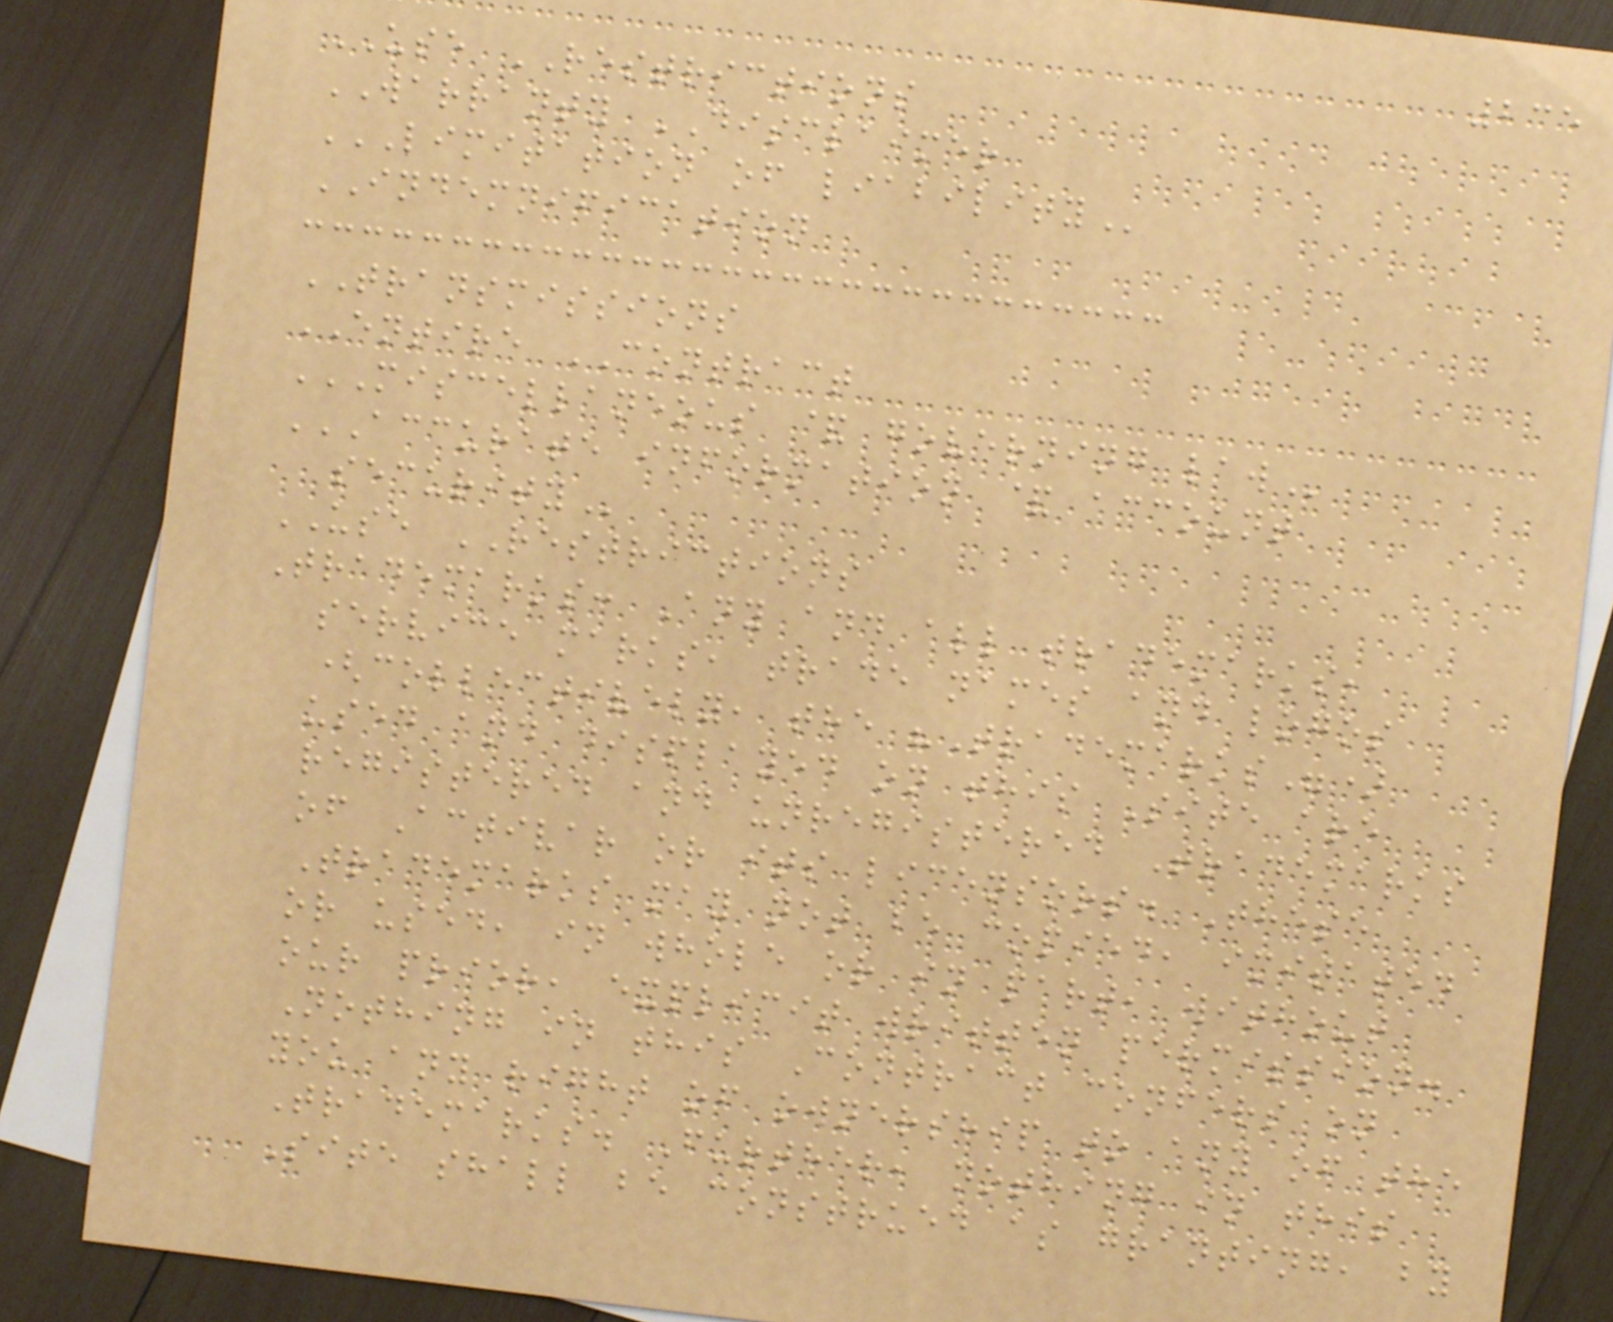235
USE RESTRICTIONS
WARRANTY DISCLAIMER
LIMITATION OF LIABILITY
INDEMNIFICATION
TRANSMISSIONS
ENTIRE CONTRACT
MISCELLANEOUS & GOVERNING LAW
ACCURATE INFORMATION & ACCOUNT
SECURITY
USE RESTRICTIONS
Trademarks: Any and all trademarks,
service marks, trade names and logos
(collectively, the "Trademarks")
used and displayed on this Site are
registered and unregistered Trademarks
of Activar or its licensors. These
Trademarks may not be copied, imitated
or used, in whole or in part, without
our prior, explicit written permission.
Nothing in this Contract confers on
you any right of ownership to any of the
Trademarks. Further, nothing in this
Site shall be construed as granting, by
